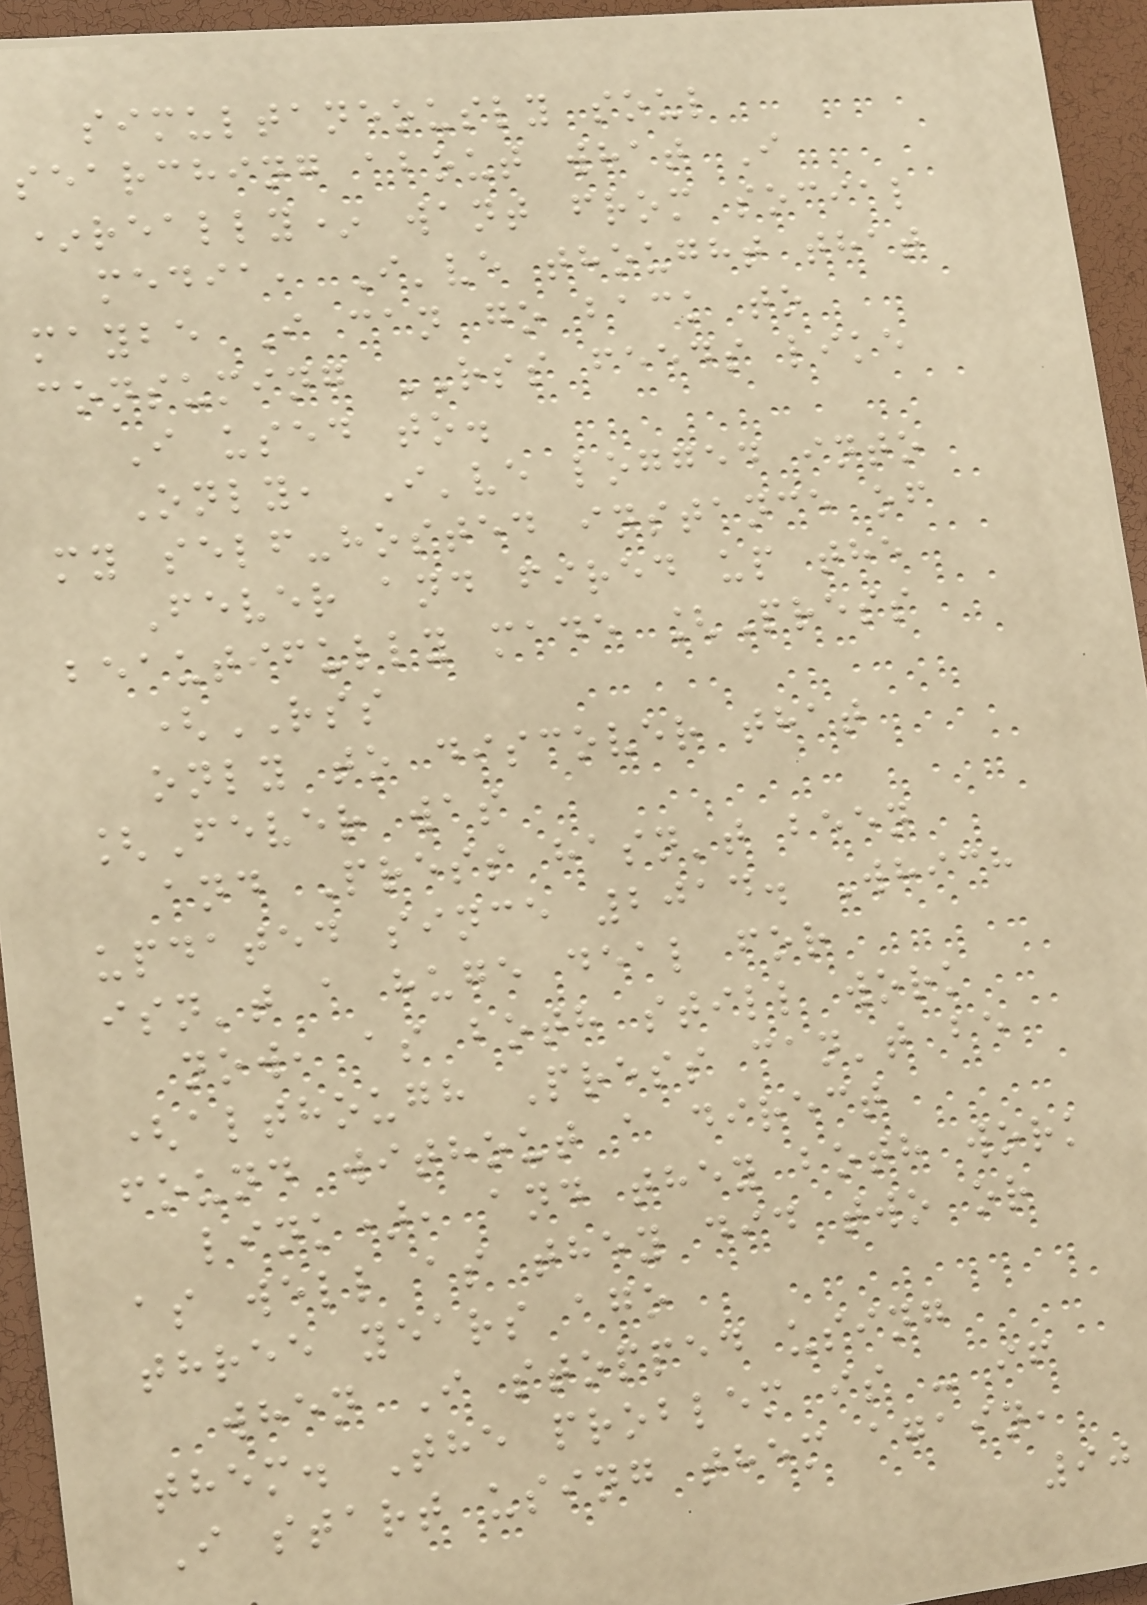simultaneously soul
searching about what I
*really* want from social
media, I've thought that
maybe I can go back to
consuming RSS feeds like
I used to.
Only, I've logged into
my self-hosted instance of
Fever and fired up the
beautifully made [Press
(RSS
only to discover that
[Fever was
and Press hasn't been
updated since 2014. Which
isn't a huge deal for
now, as both still work
(although Press can't be
found without a direct
link), and they both work
as well as they did two or
three years ago
when I stopped using
them. The problem is - if
I start using them again,
90
